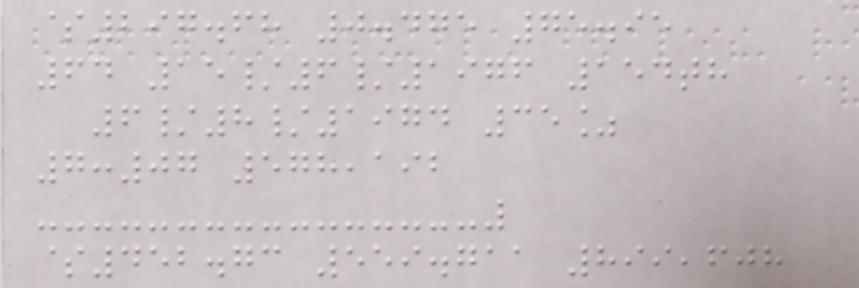$297.68 0.475 75.95
64 15/6/1976 154th
6/8/1974 35%
7:07 578,192
$452.73 559.711 899,608
